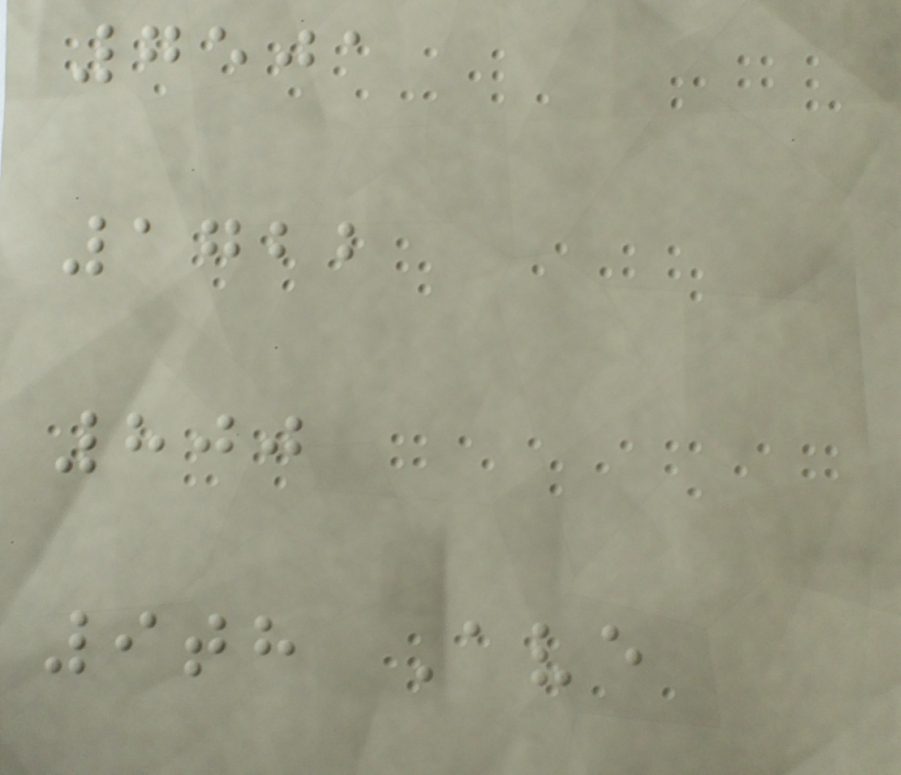7501
1722
800
9th Ave
